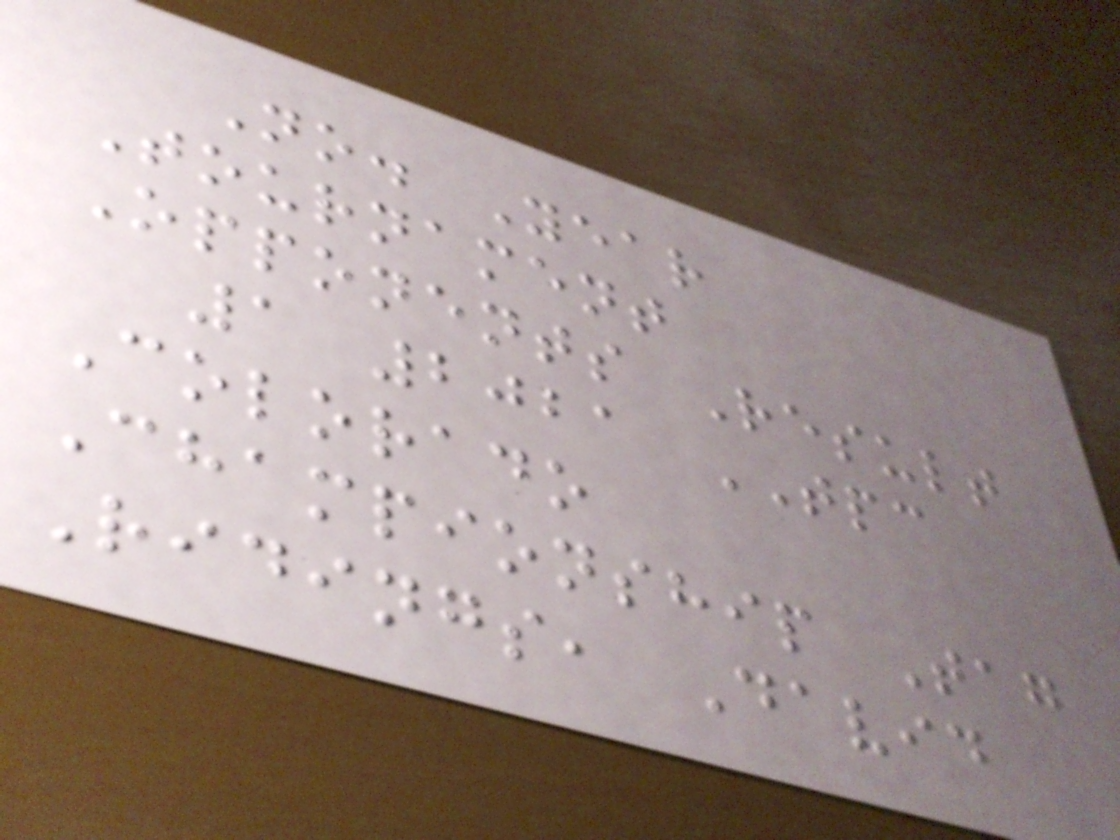No. Year
Tournament
Opponents Result
1 2021 TPC
Colorado
Championship Tag
Ridings, David
